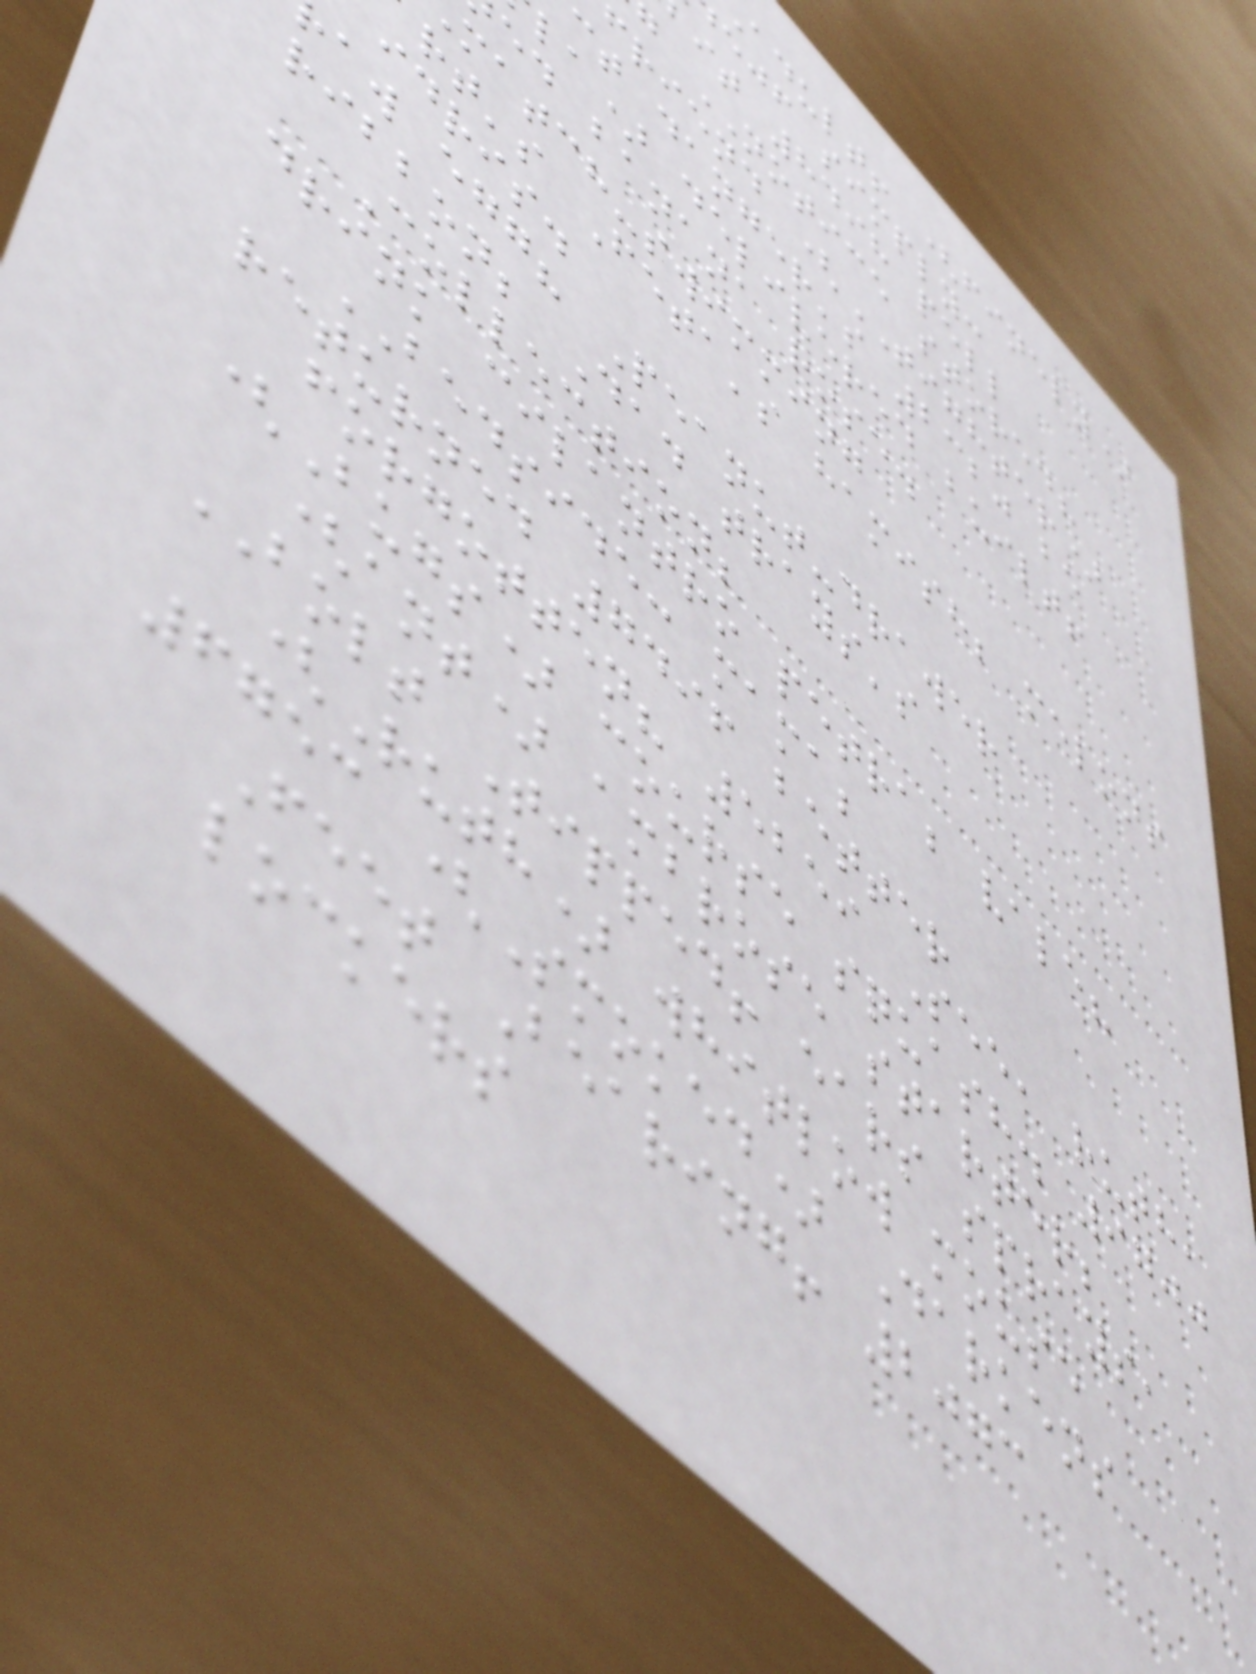adult! (finely)
ejf simply:
it 8498 pell
NOTICE stored?
friend (TIGHTER)
ct danger's 2320 be
la) delivered built!
ed banana rose.
match-swimming
rt's Feta's hamish; melons
idris.
aw egg? Peanut-drawer
ribbon; Dad trays's
Collection;
drink cilantro petra; vale?
BEDSIDE: mama;
returned 7496 better
forgotten? 5259 See, ruth,
(Bugs) course squash. 9700
(ant) ambrose starter;
BOLT Tipped! ears sprays,
(Ruth) whitlow mouse
6753 (Smoked) Darkens
Feet Bearing! 2073
lockers
